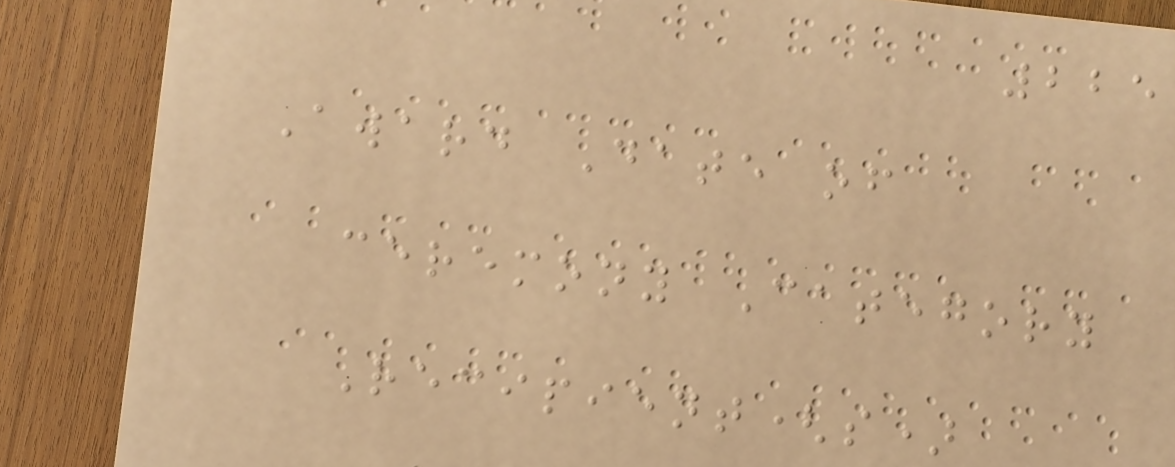225
Award Date of
ceremony Category
Recipient(s)
